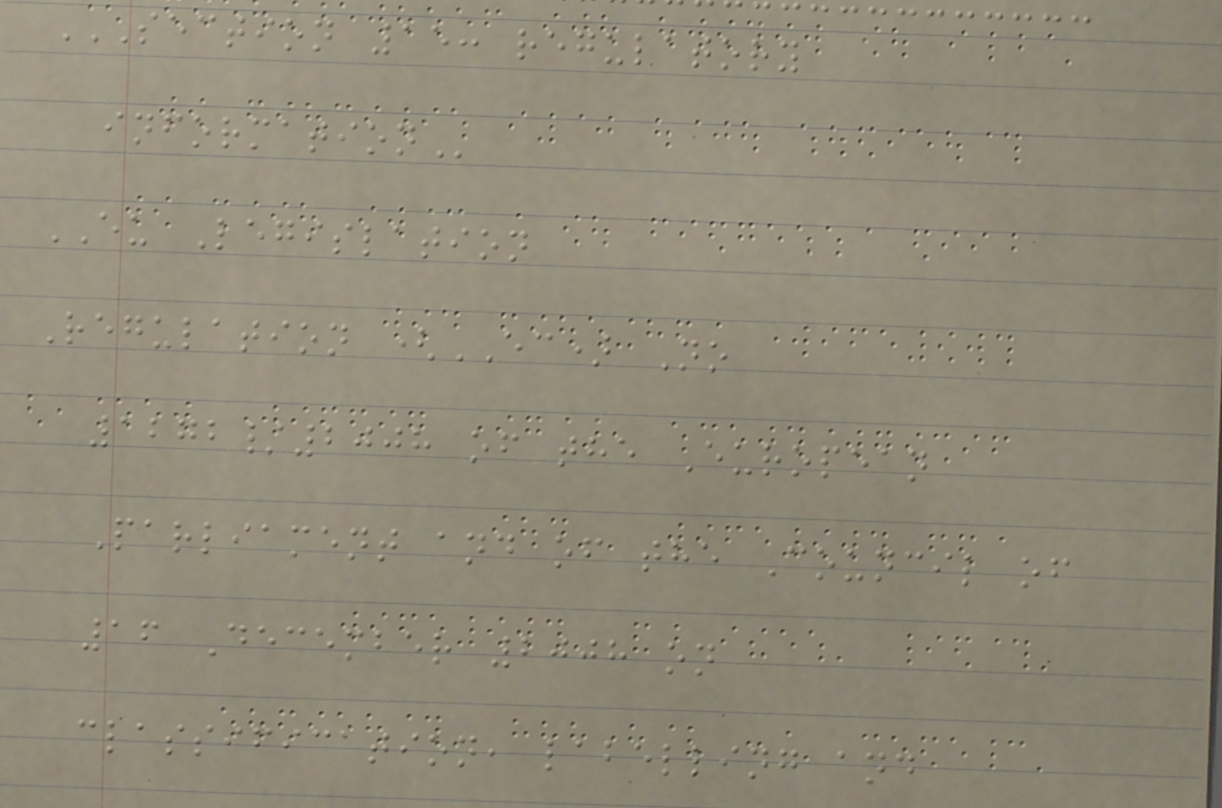SECTION 15: REGULATORY
INFORMATION
EU Legislation
Regulation (EC) No
1272/2008 of the European
Parliament and of the Council of
16 December 2008 on
classification, labelling and
